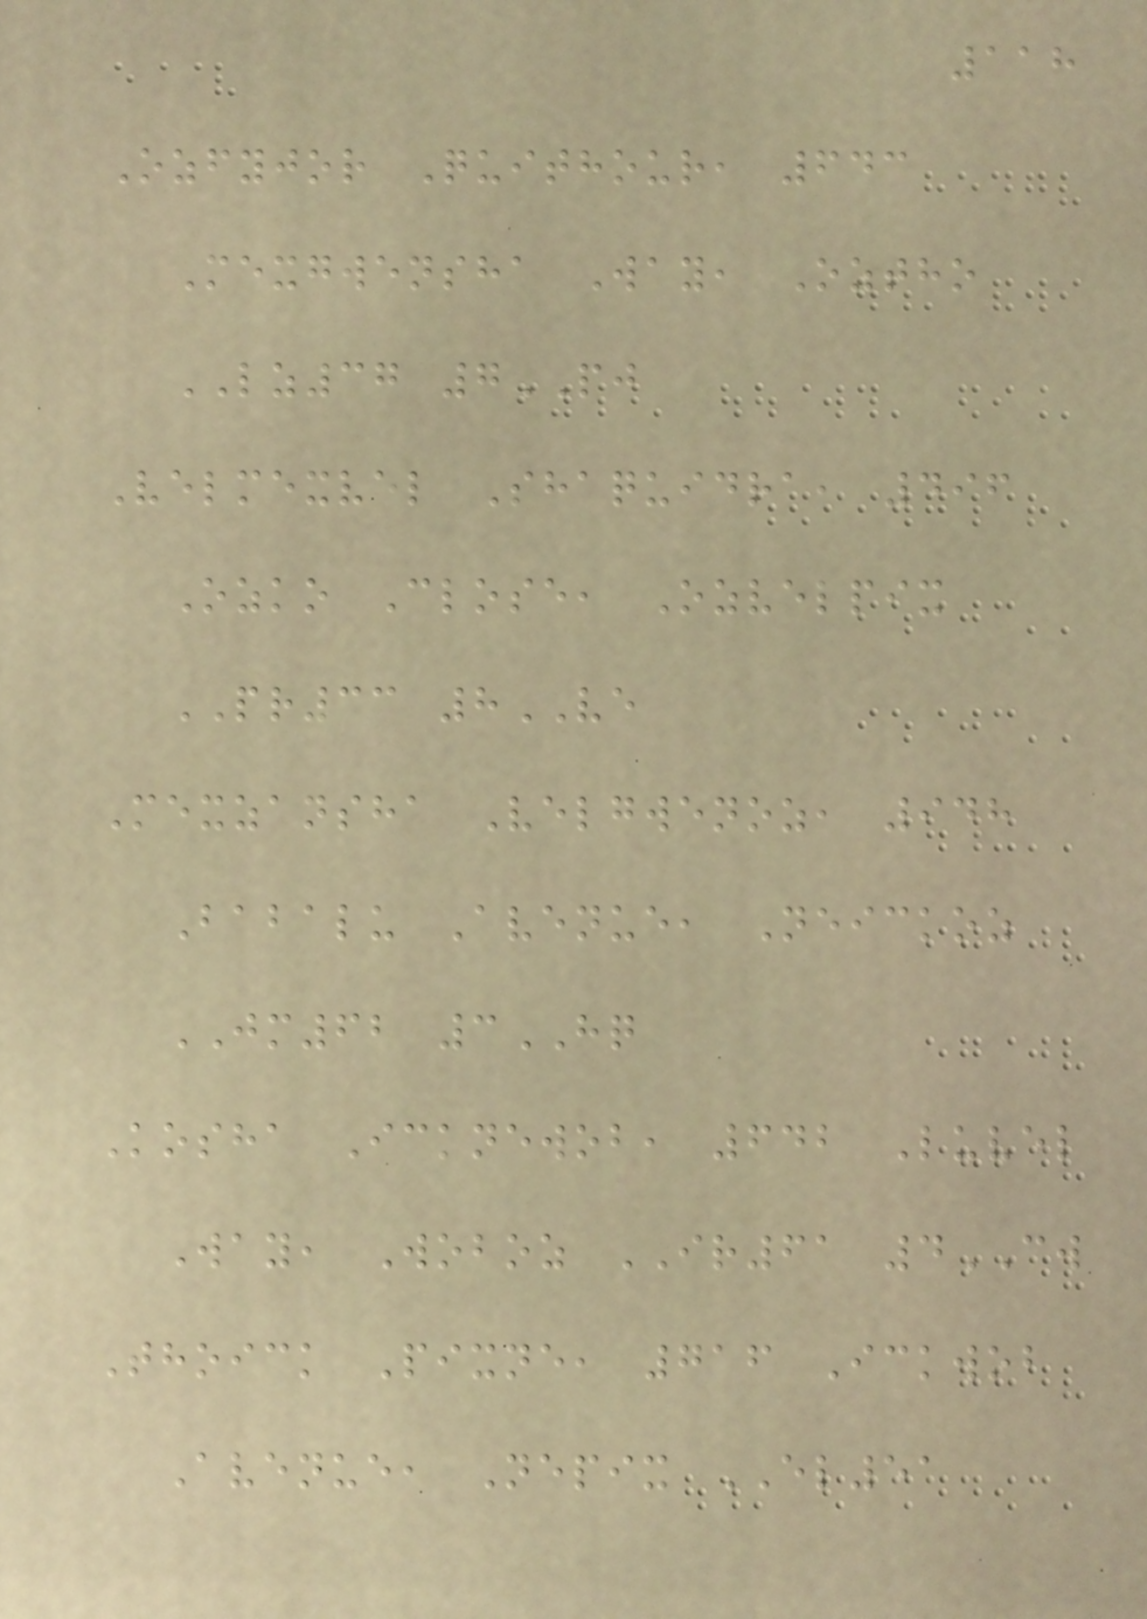118
Ozfyjor Quithour, 643
Mexgwensha Way, Oztho
LZ37 7PJ
Velmexvel Shaquidra, 496
Ozko Close, Ozvelpix
PR33 8VE
Mexzansha Velgwenoz, 948
Babalu Avenue, Neickoz
JM62 3HQ
Kosha Icknewob, 642 Luvel
Way, Woboz IR61 4CW
Thoick Pixne, 716 Ickwob
Avenue, Nepix EL51
